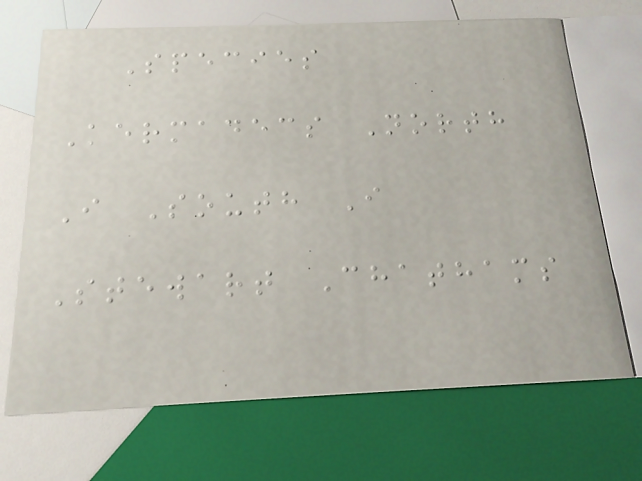Species
Kermadecs North
I South I
Stewart Chathams
